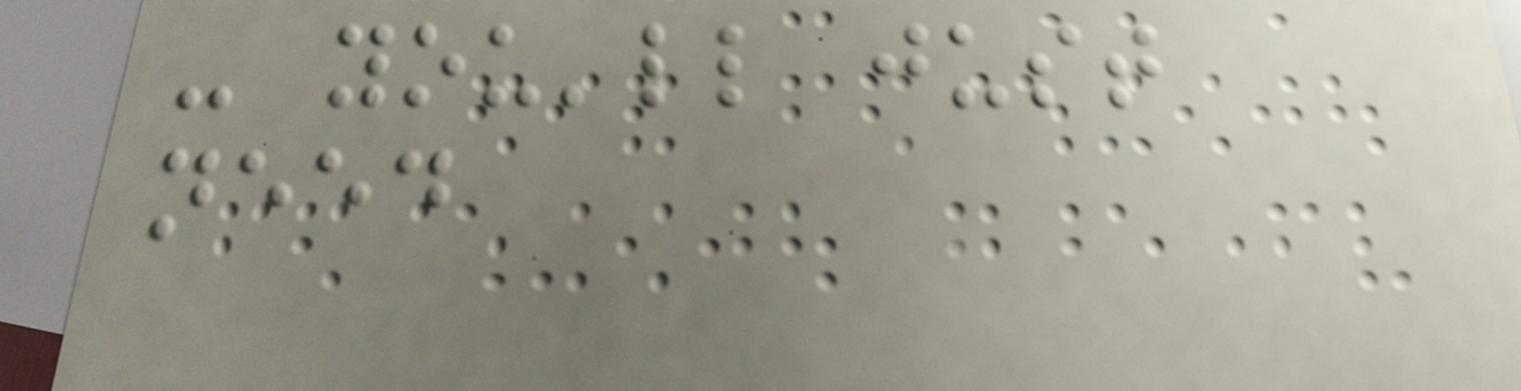- you'll just
need
